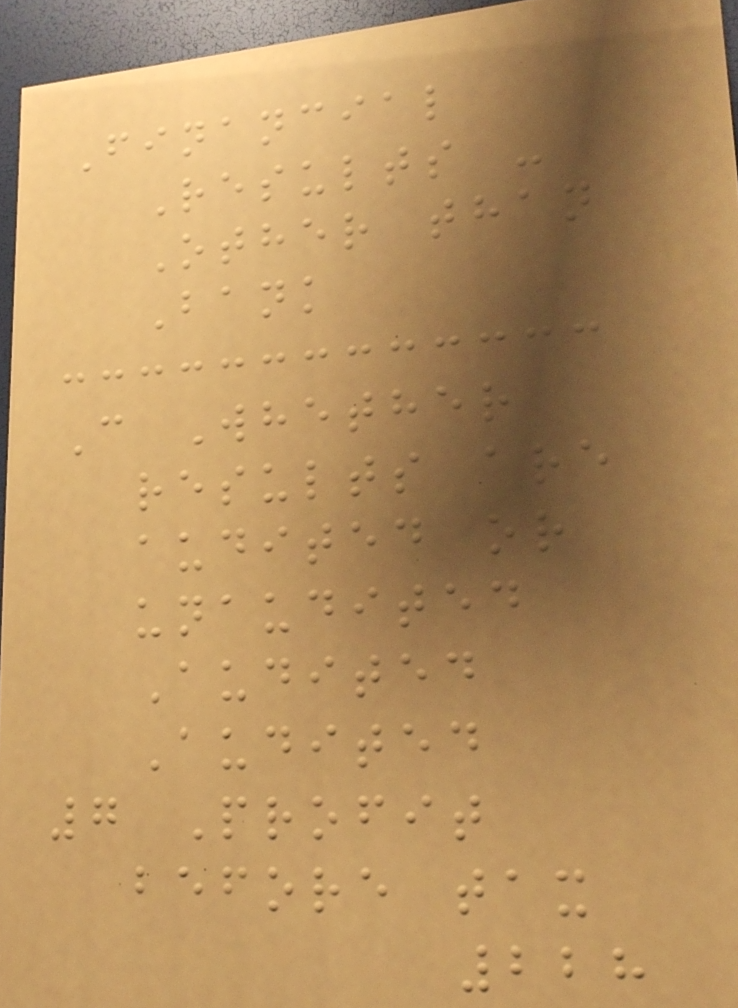Financial
Results -
Other than
Bank
C Whether
results are
audited or
unaudited
Audited
Audited
7 Profit
before tax
228
